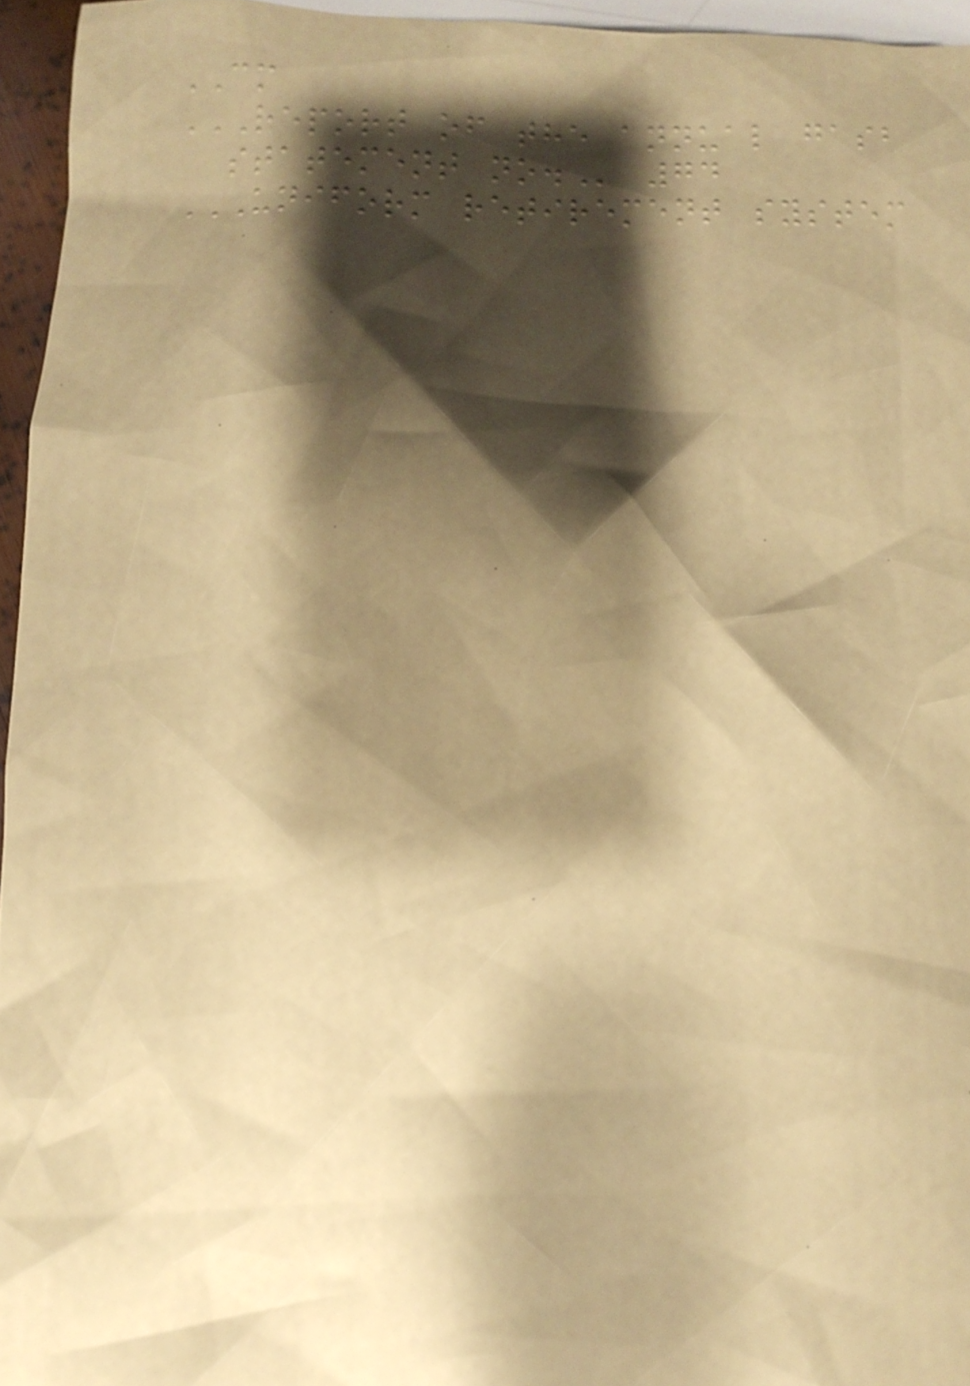CM
REPORT OF THE ANNUAL GASB
STATEMENT NO. 74
UNIFORM RETIREMENT SYSTEM
